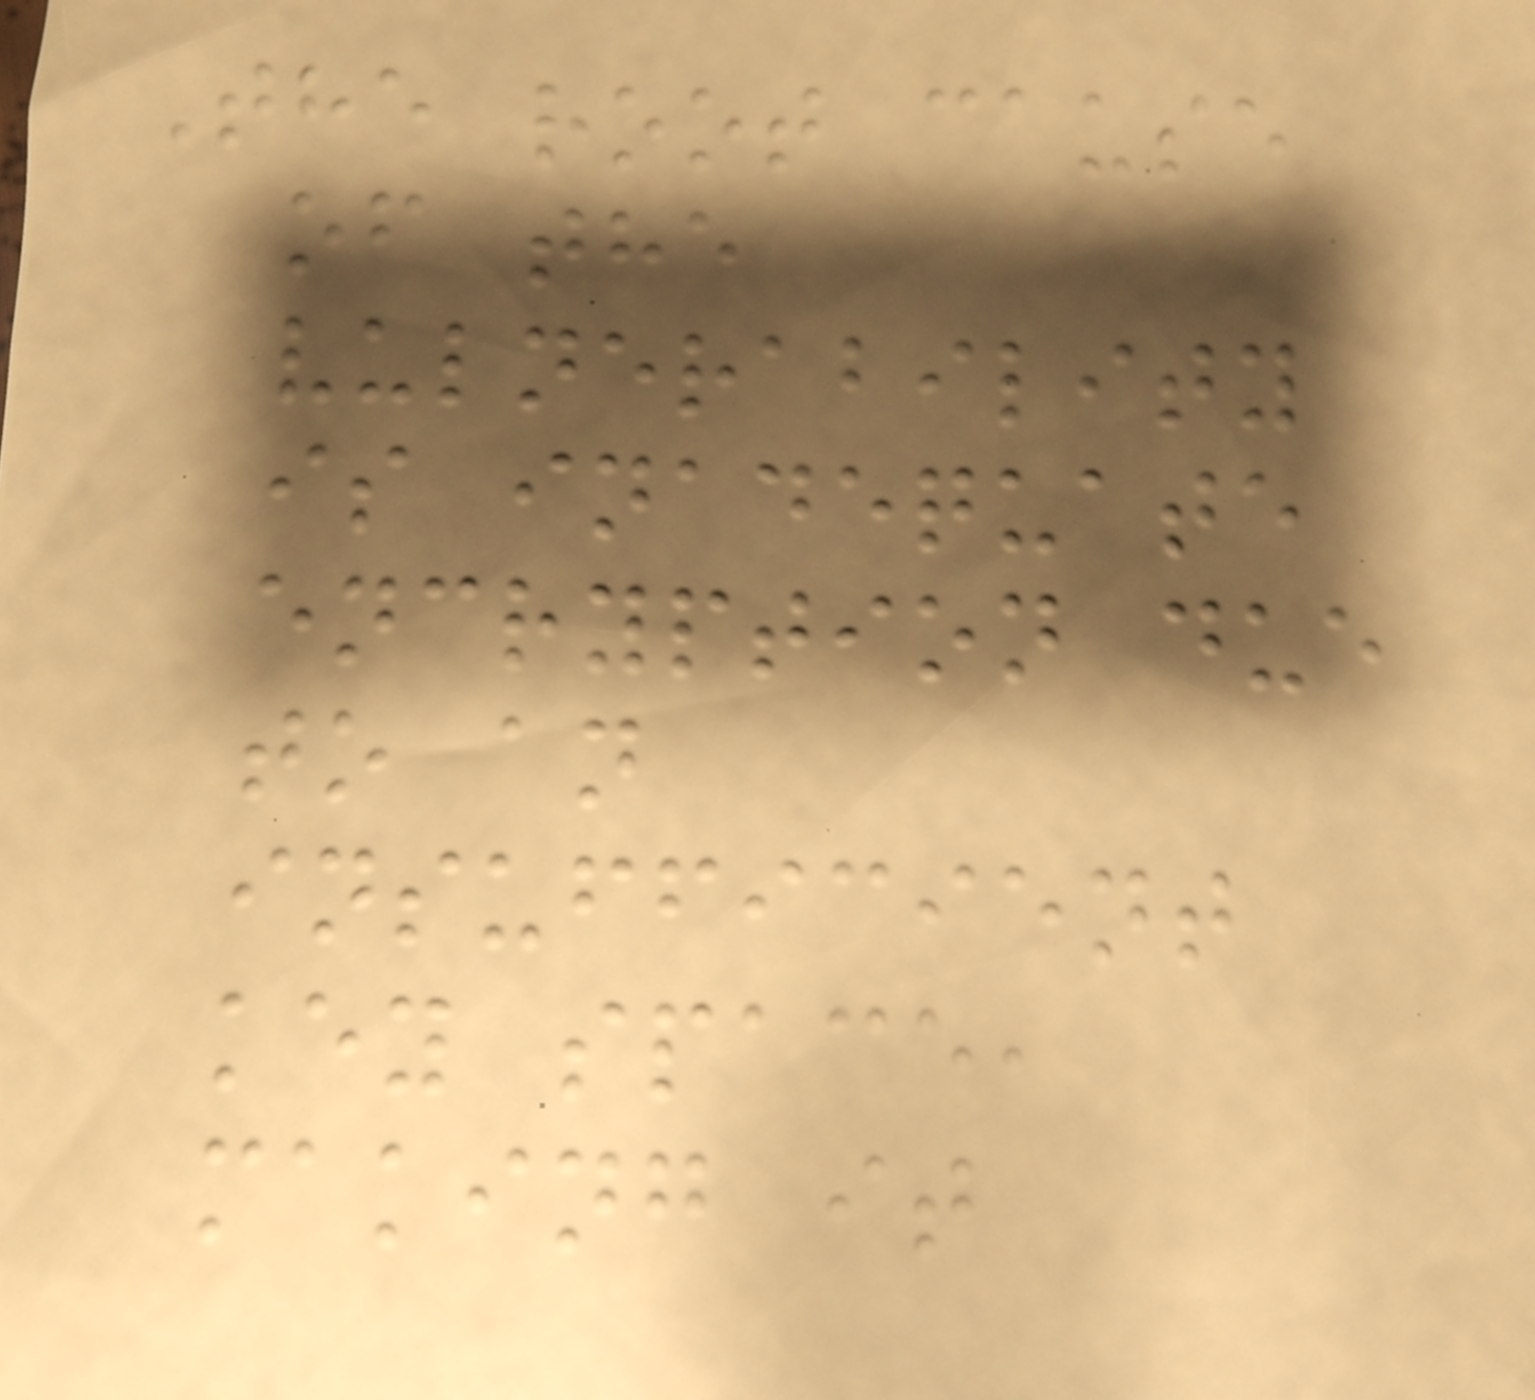The root cause
of the
vulnerability
is inadequate
encryption due
to an
insufficient
key space,
making it
